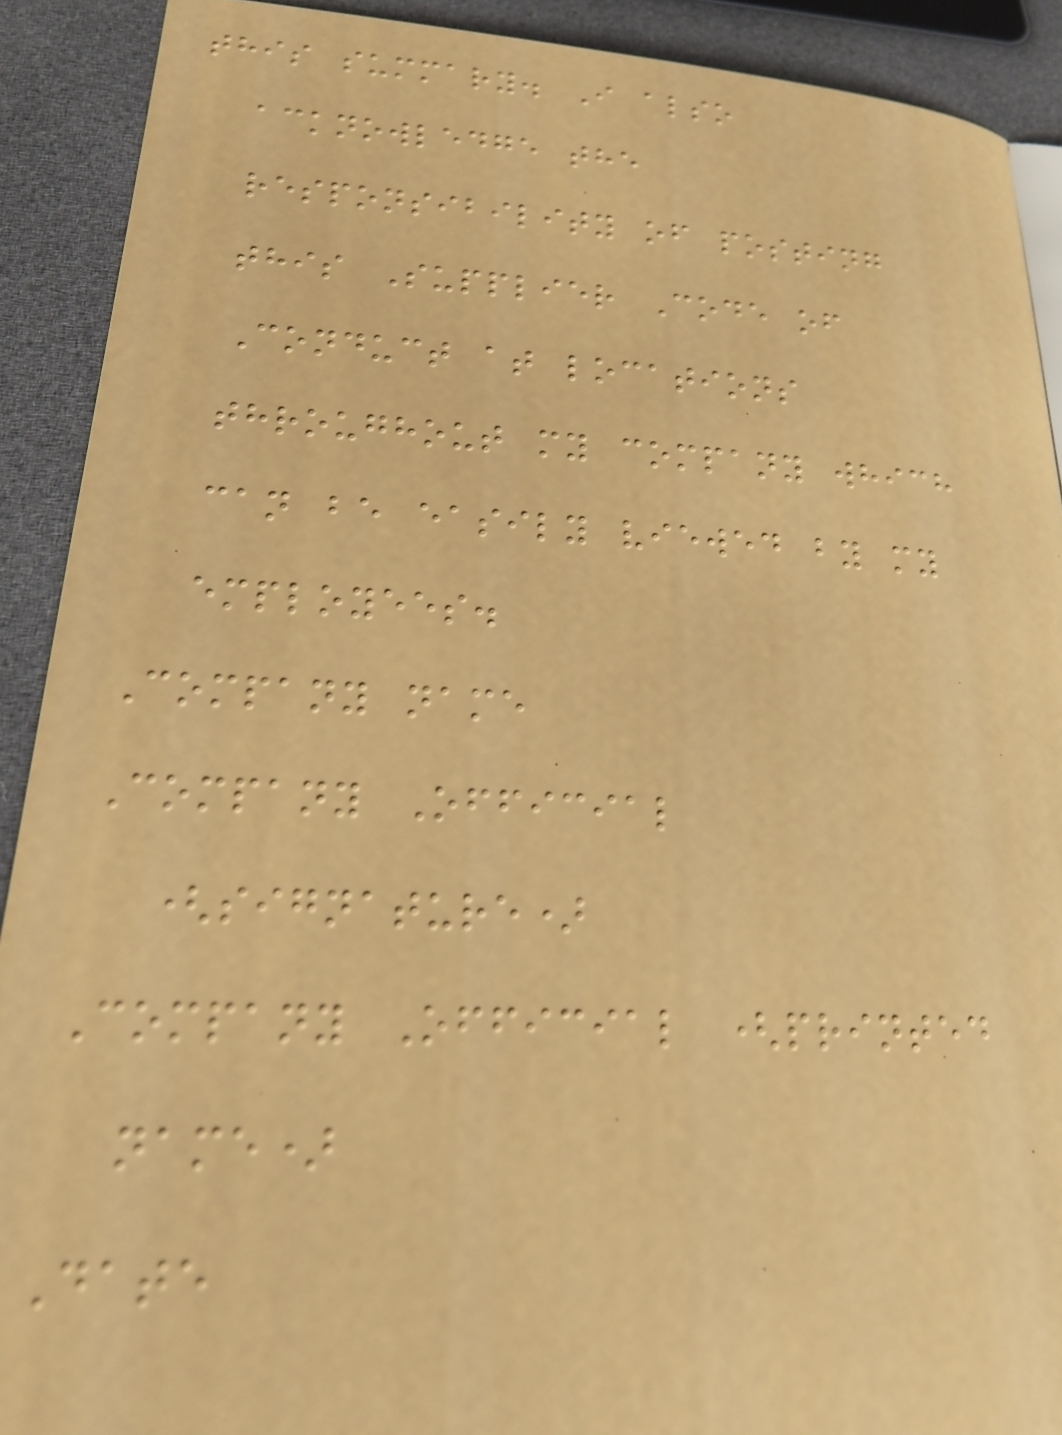this summary. I also
acknowledge the
responsibility of posting
this Supplier Code of
Conduct at locations
throughout my company which
can be easily viewed by my
employees.
Company name
Company Official
(signature)
Company Official (printed
name)
Date
